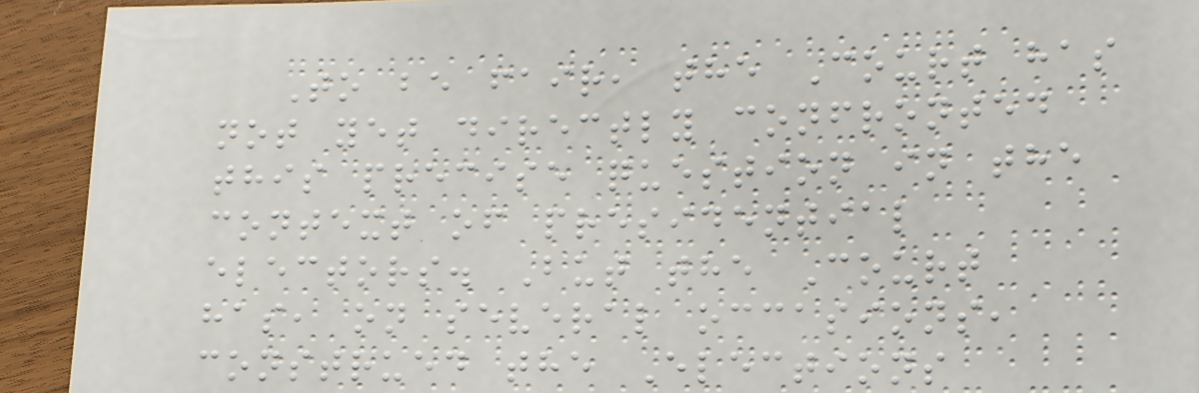To be fair, the Court has
not yet directly confronted
this precise question in the
context of presidential
electors. But the Court
has, on several occasions,
construed the Elections
